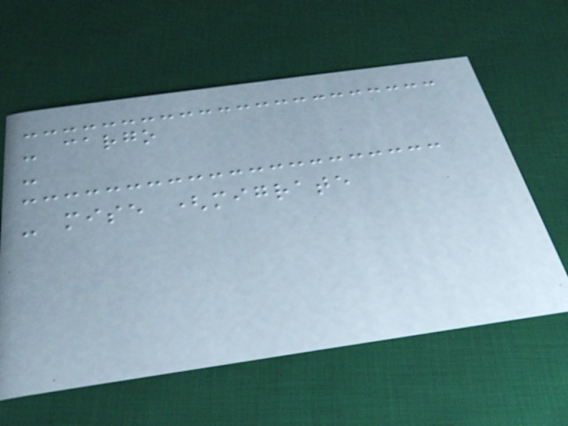- cargo
-
- mise (migrate
